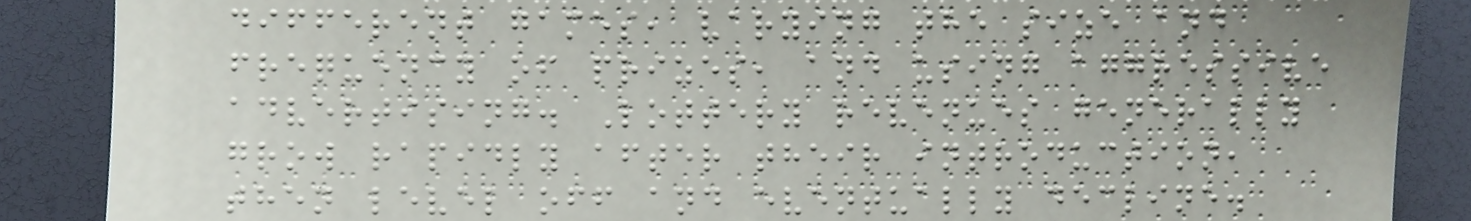different games, varying the size and
frequency of prizes, and using aggressive
advertising. Lottery revenues generally
grow rapidly after their introduction,
then level off and eventually decline.
